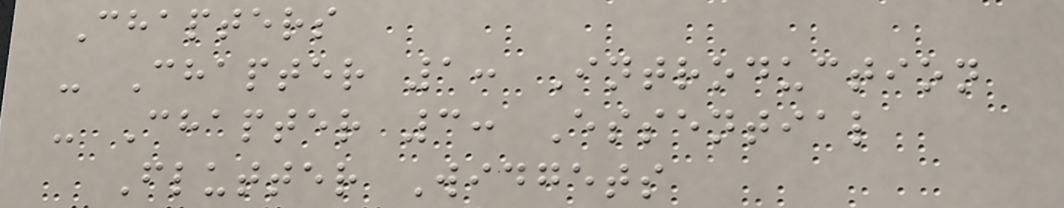Chapters
- Chapter 1: Introduction
- Chapter 3: Essential
Flutter Widgets
